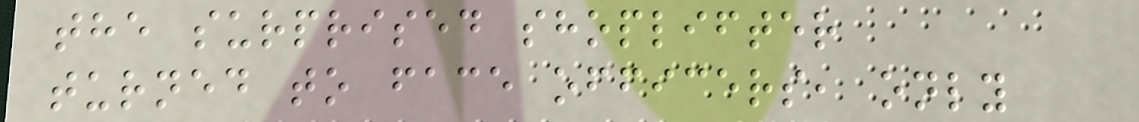the surprised shoplifter
turned to face officers, only
